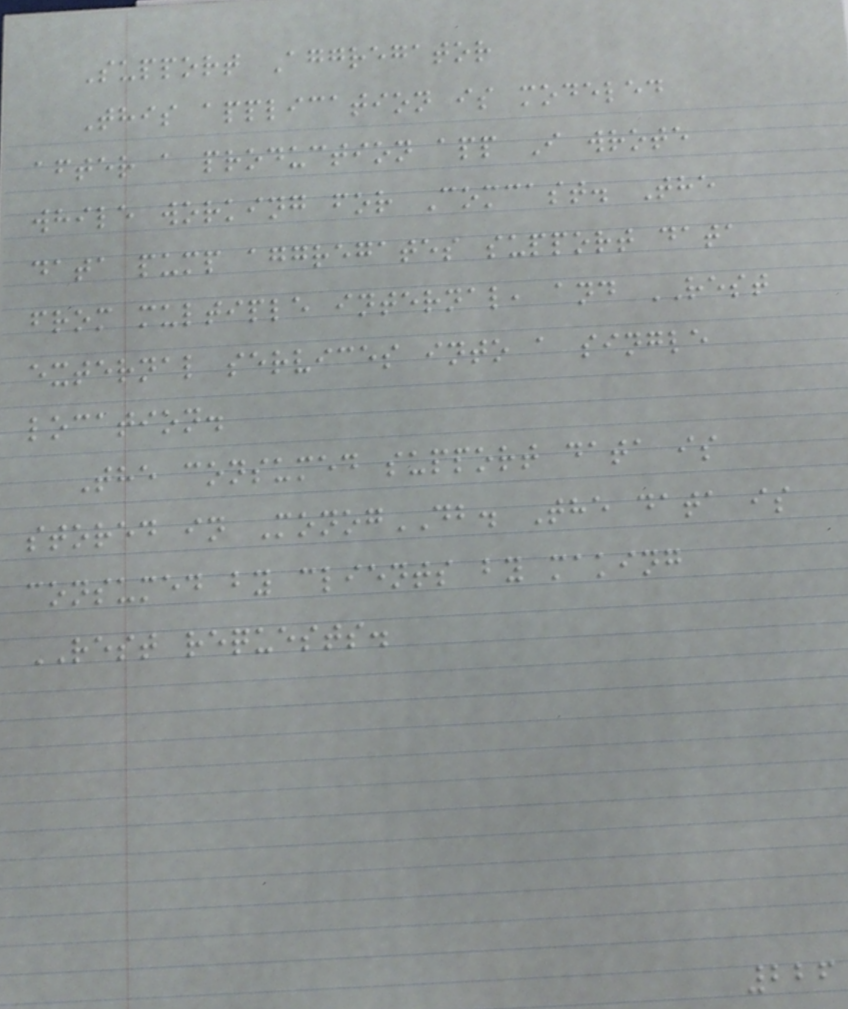Support Aggregator
This application is modeled
after a production app I wrote
while working for Comcast. The
data pump aggregates support data
from multiple internal, and REST
external services into a single
location.
The consumed support data is
stored in MonogDB. The data is
consumed by clients by making
REST requests.
226
